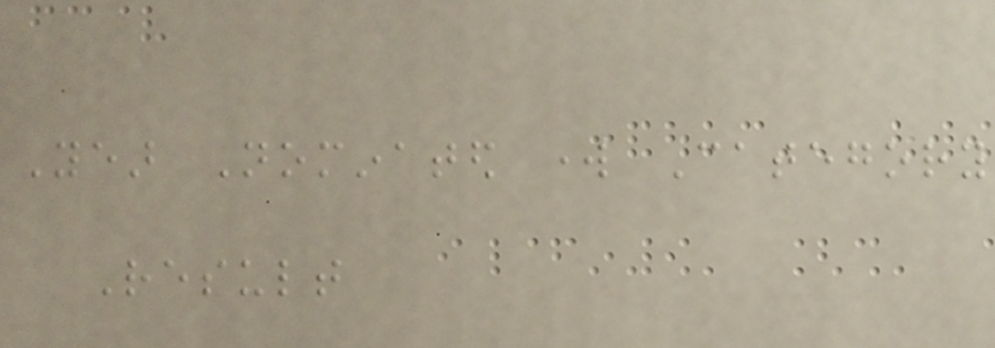Year Nominated work Category
Result
